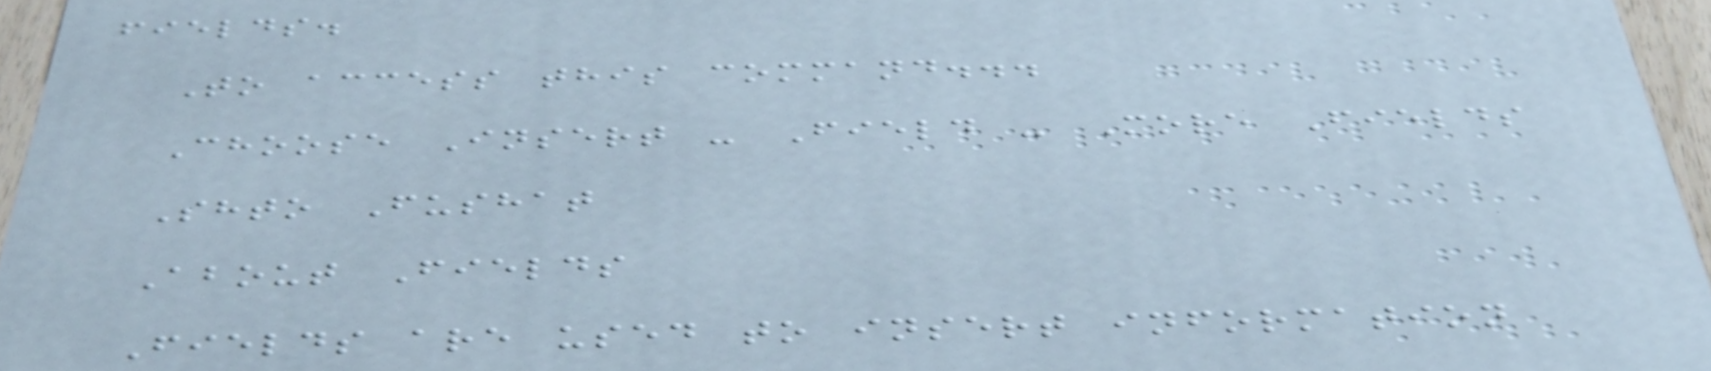fields.
To access this command...
Choose Insert - Field - More Fields
Shto Fushat
About Fields
Fields are used to insert information
